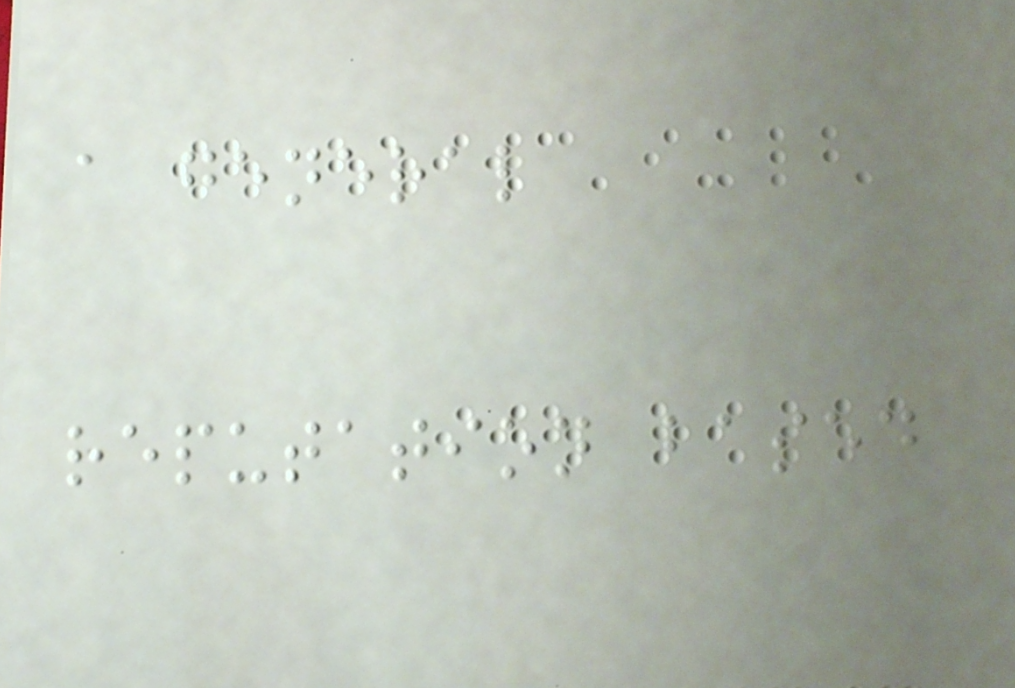a general
reputation based
